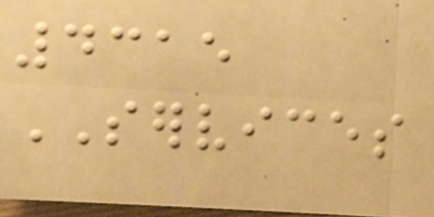4315
SERVICES
